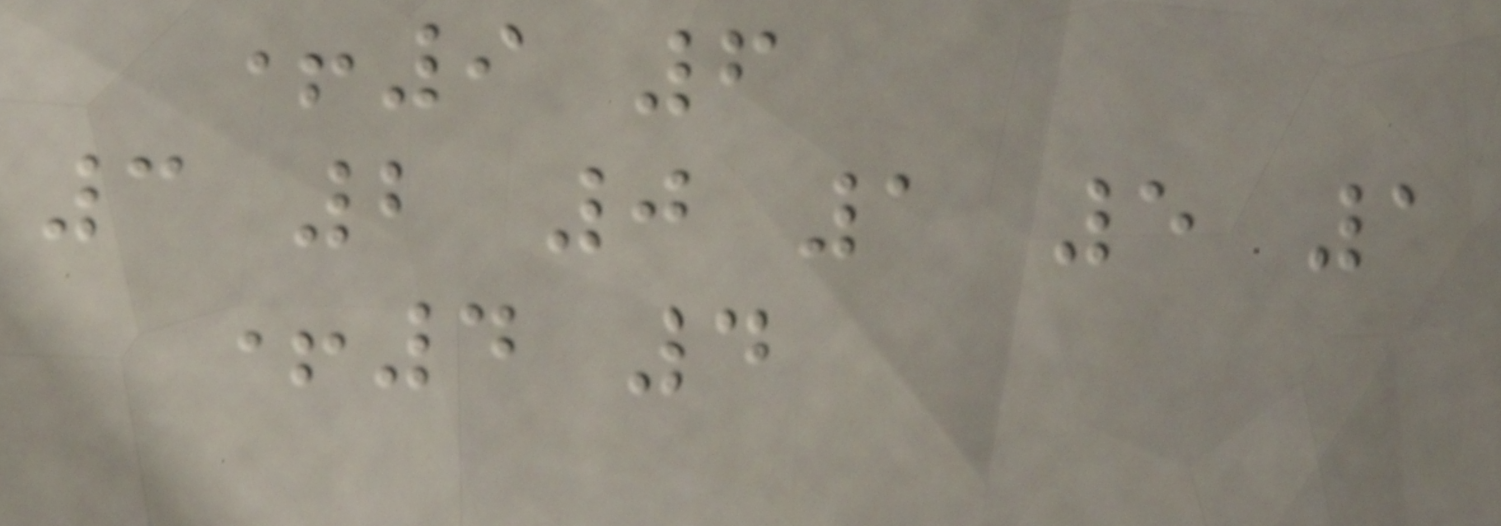+9 6
3 2 0 1 5 1
+4 4
